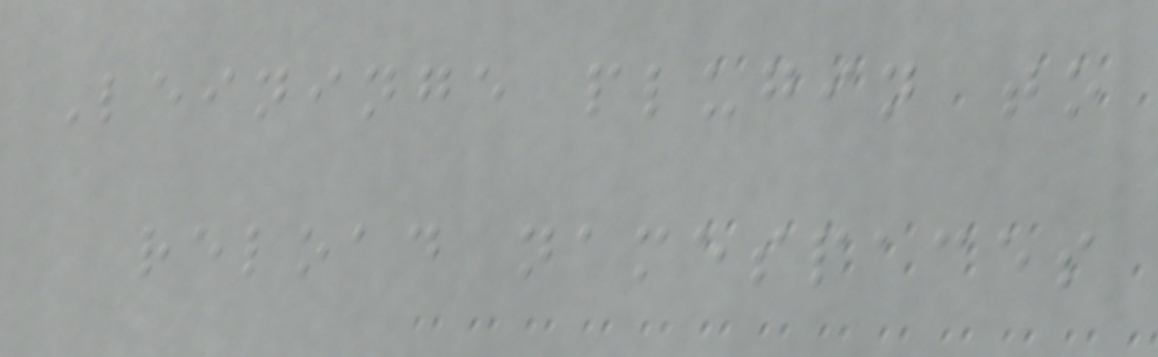Leininge plugin to
reload namespaces
